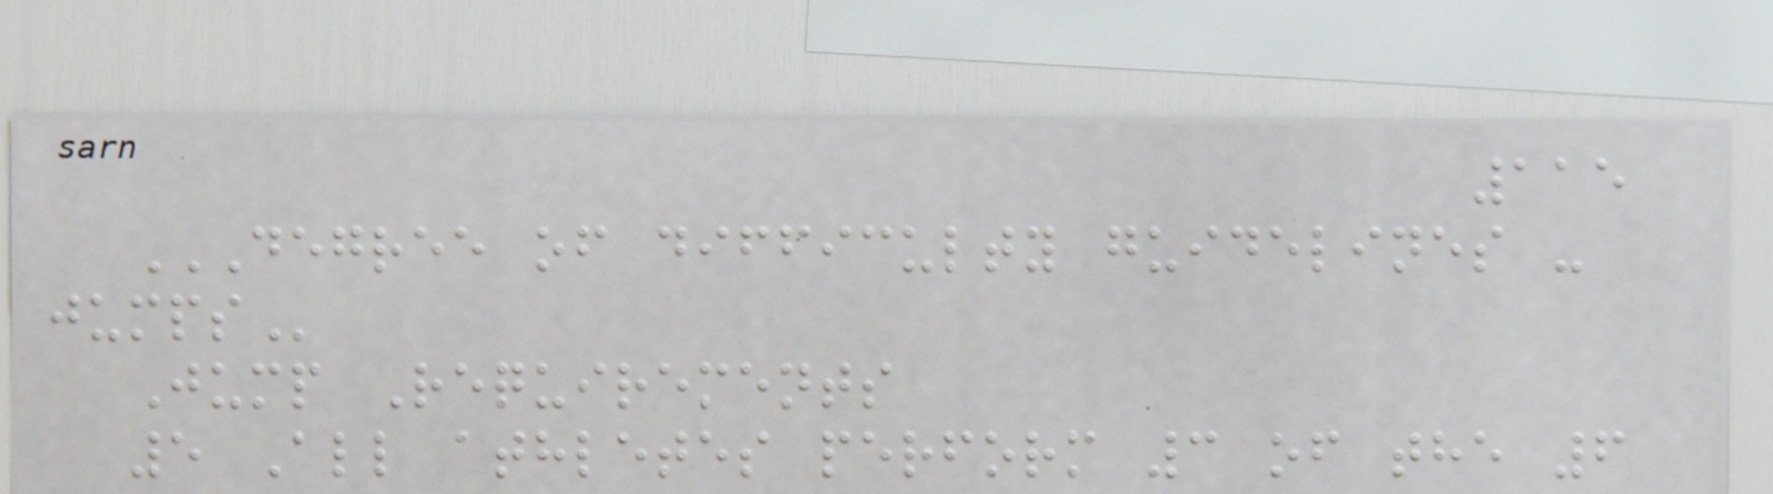115
DEGREE OF DIFFICULTY GUIDELINES -
JUMPS
Jump Requirements
5 All athletes perform 3 of the 6
